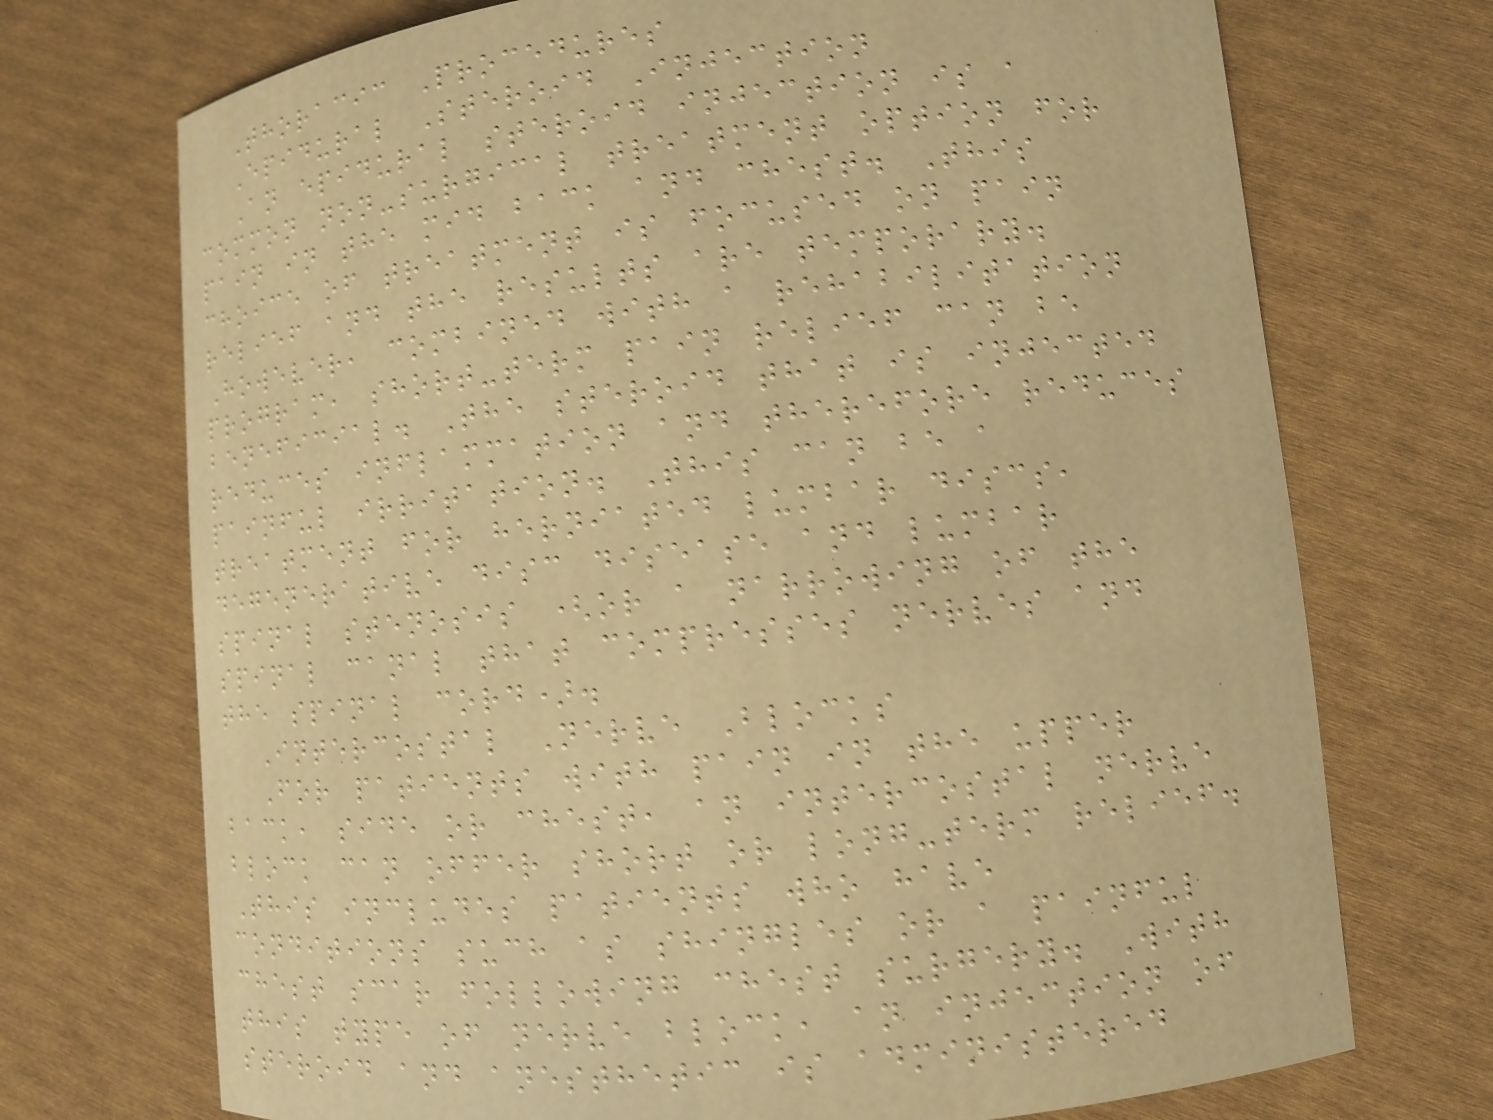Thoracic Procedures
Epidural Steroid Injection
An epidural steroid injection is a
common non-surgical treatment option for
pain in the mid back and chest. This
choice of treatment is focused on pain
relief and the results are temporary.
However, combined with a rehabilitation
program, short-term pain relief can be
beneficial. The steroid that is injected
reduces inflammation and therefore reduces
painful irritation. This can be a
treatment for herniated lumbar discs,
degenerative disc disease and lumbar
spinal stenosis (or a narrowing of the
spinal canal that compresses nerves and
the spinal cord).
Intercostal Nerve Blocks
For patients with pain in the upper
back, side or chest, an intercostal nerve
block can offer short or long-term relief.
This includes patients who have
conditions such as shingles or a painful
chest scar following chest surgery. With
this type of nerve block, an injection of
steroid and anesthetic is administered
